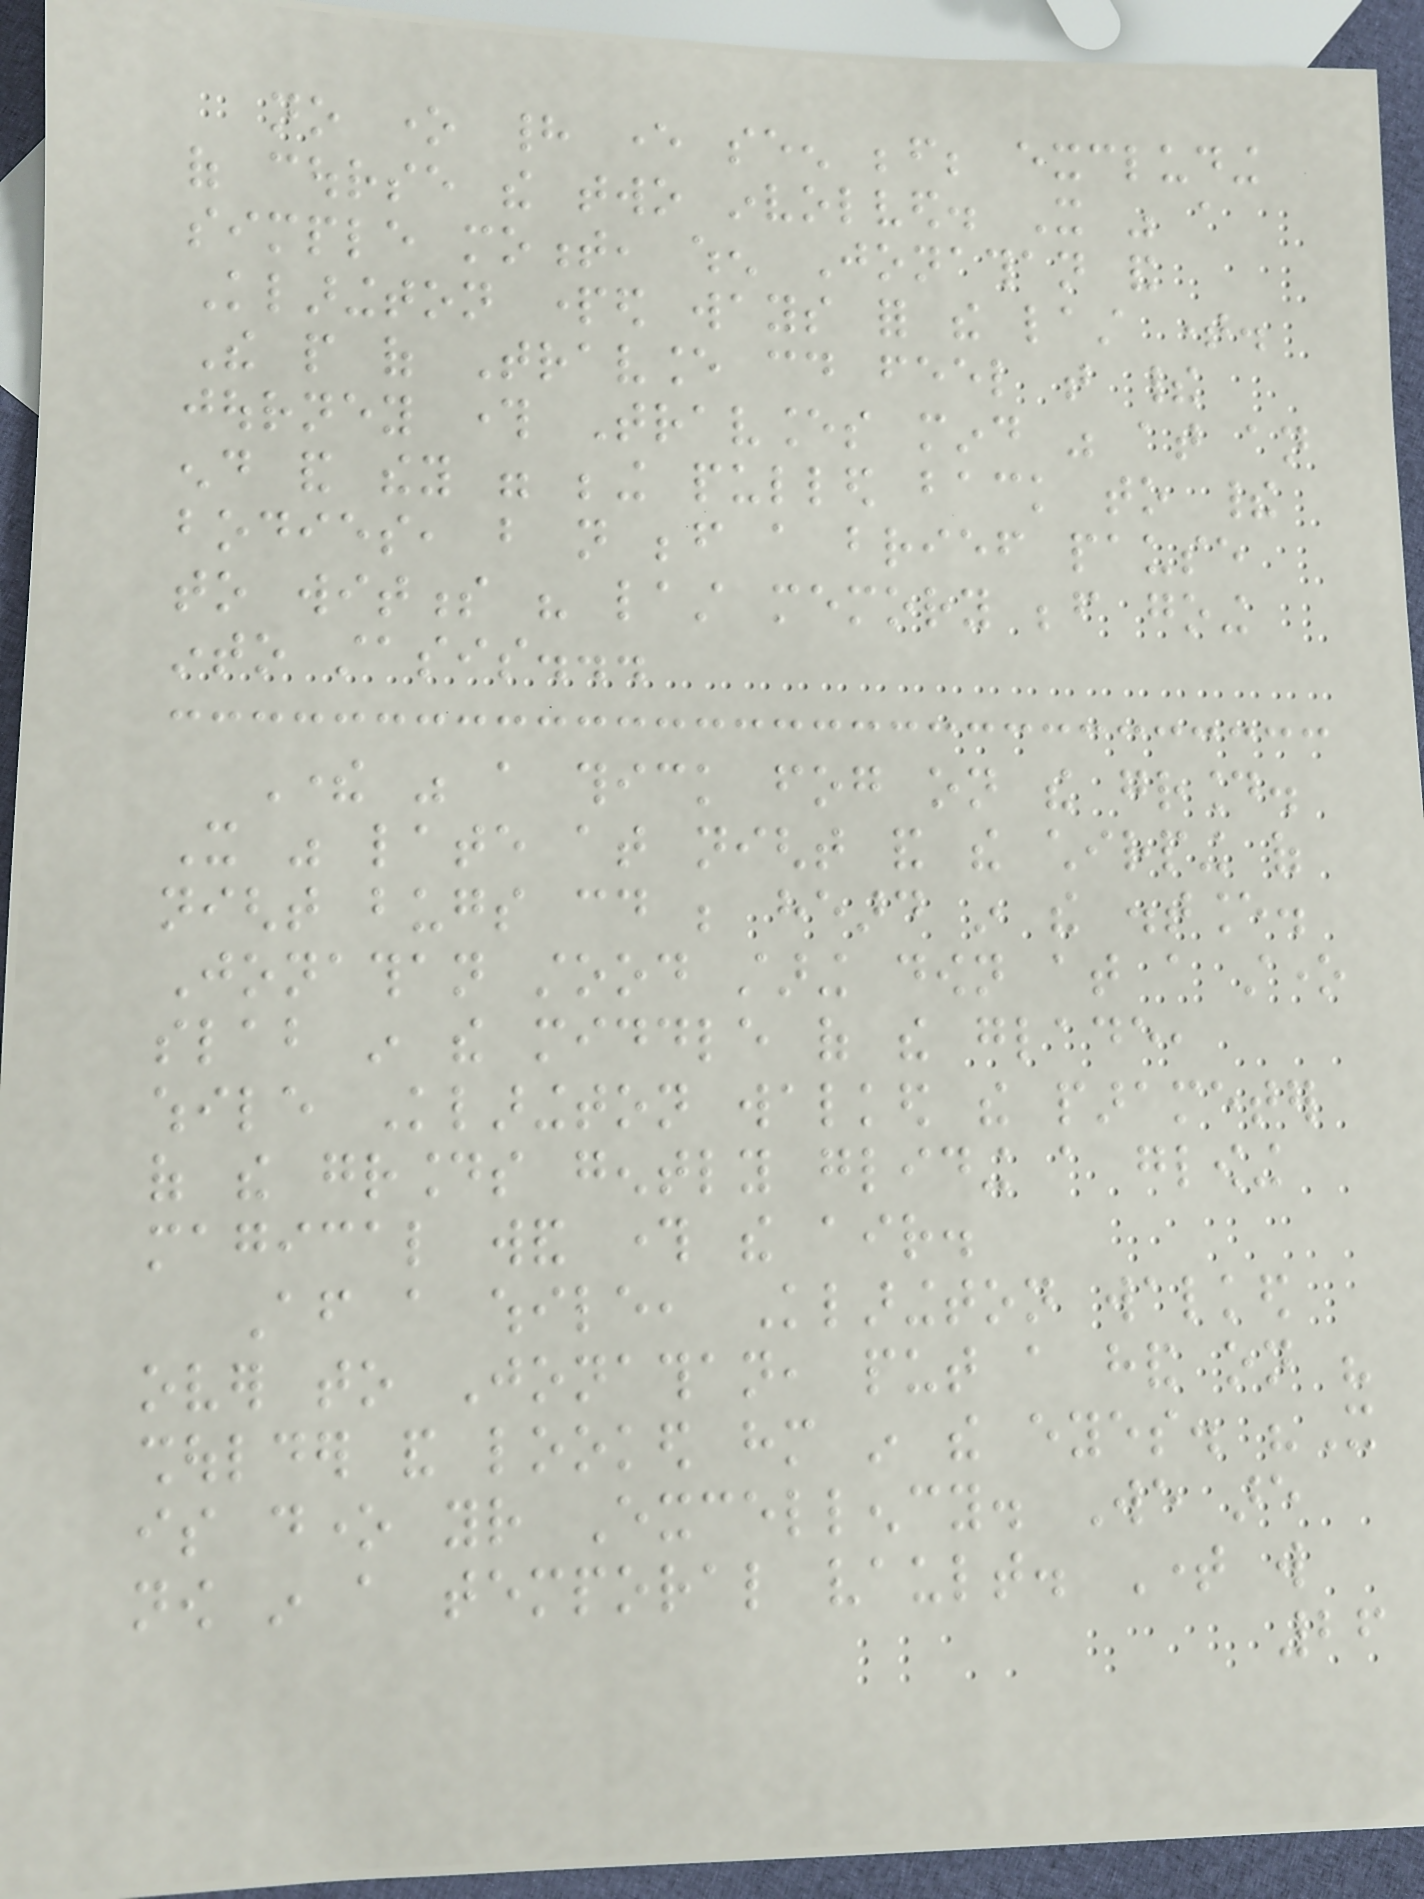no one had ever seen before; excluding
of course the two involved. It was a
simple moment, when Jonathan and
Klarington parted ways for the last time.
The people of Travance could feel that their
journey through Travances mind was at an
end and they were being pulled back to their
bodies, but not before a brief pause
to witness his last memory before going
into stasis...
There was a thick fog on the ground.
It was late at night and the chirping of
night bugs could be heard in the distance.
Jonathan stood staring down at a stone
slab in the middle of the glade,
while Klarington walked the parameter
of the grounds gently gliding a glowing
magical wand through the air.
After a while, Klarington walked
over to Jonathan, put a hand on his
shoulder and looked him in the eyes. "It
is done your Excellency. We are
now in a temporal vault. Time will
26
